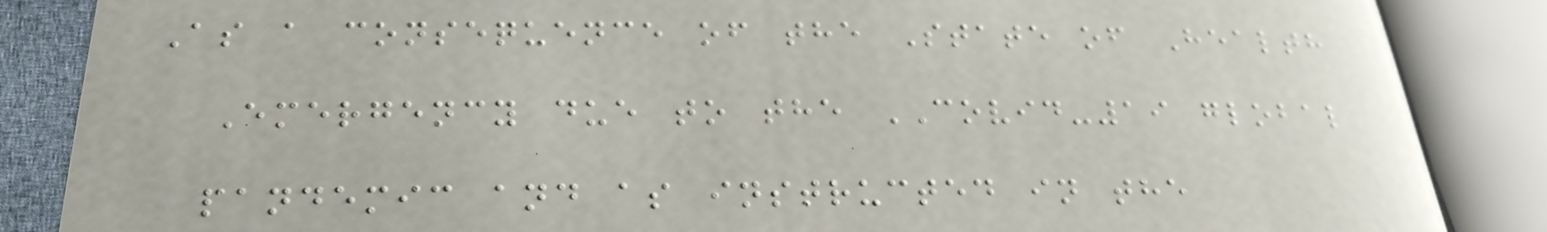As a consequence of the State of Health
Emergency due to the COVID-19 global
pandemic and as instructed in the
